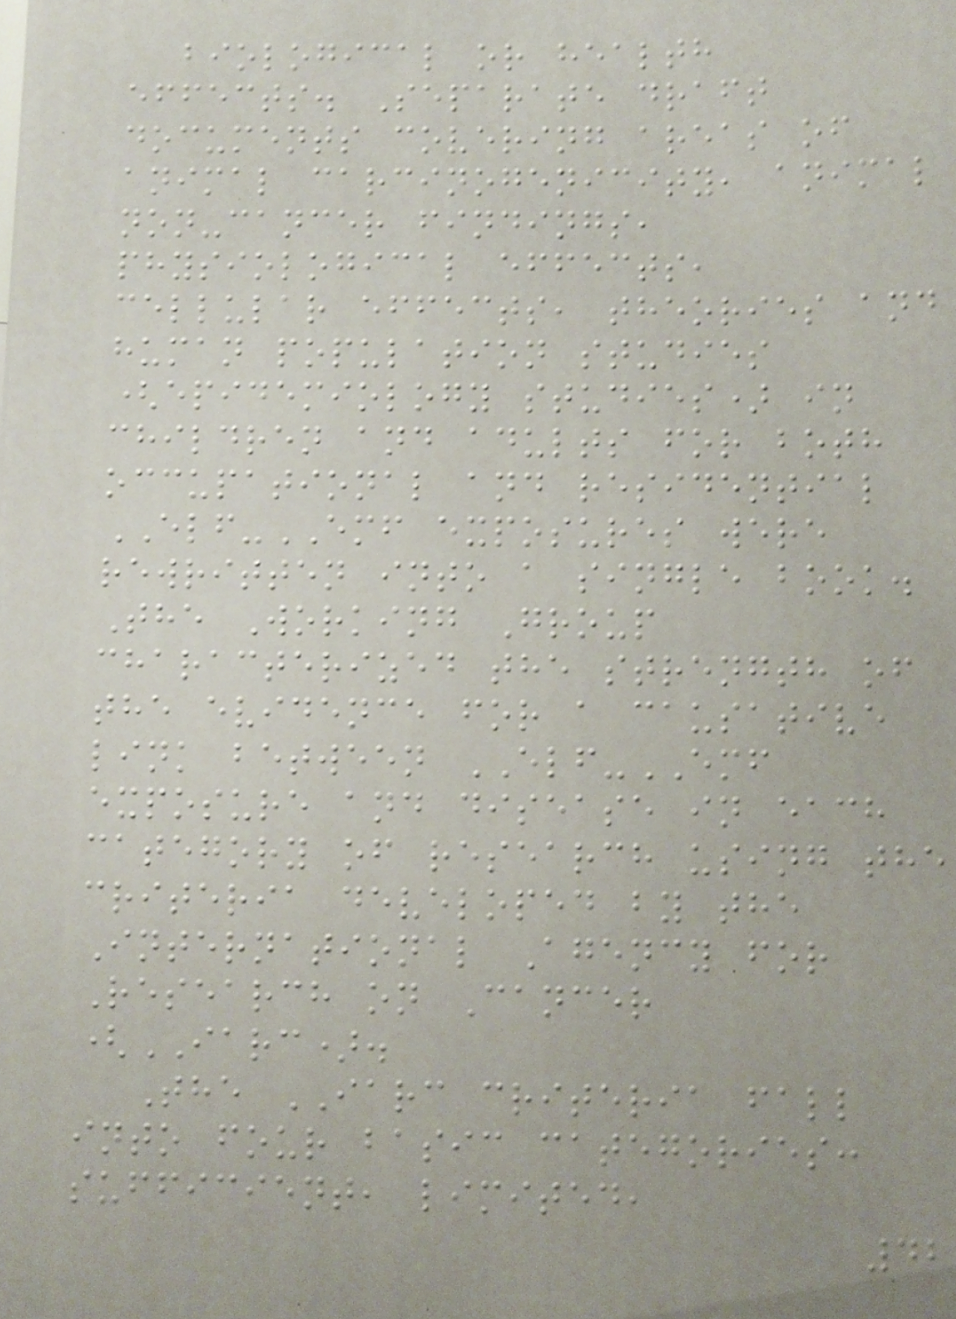biological or health
effects. Separate draft
documents covering areas of
animal carcinogenicity, animal
non-cancer findings,
physiological effects,
cellular effects, theories and
human population studies
(epidemiology studies) in
children and adults for both
occupational and residential
ELF-EMF exposures were
rewritten into a single book.
The Working Group
characterized the strength of
the evidence for a causative
link between ELF-EMF
exposure and disease in each
category of research using the
criteria developed by the
International Agency for
Research on Cancer
(IARC).
The IARC criteria fall
into four basic categories:
sufficient, limited,
42
